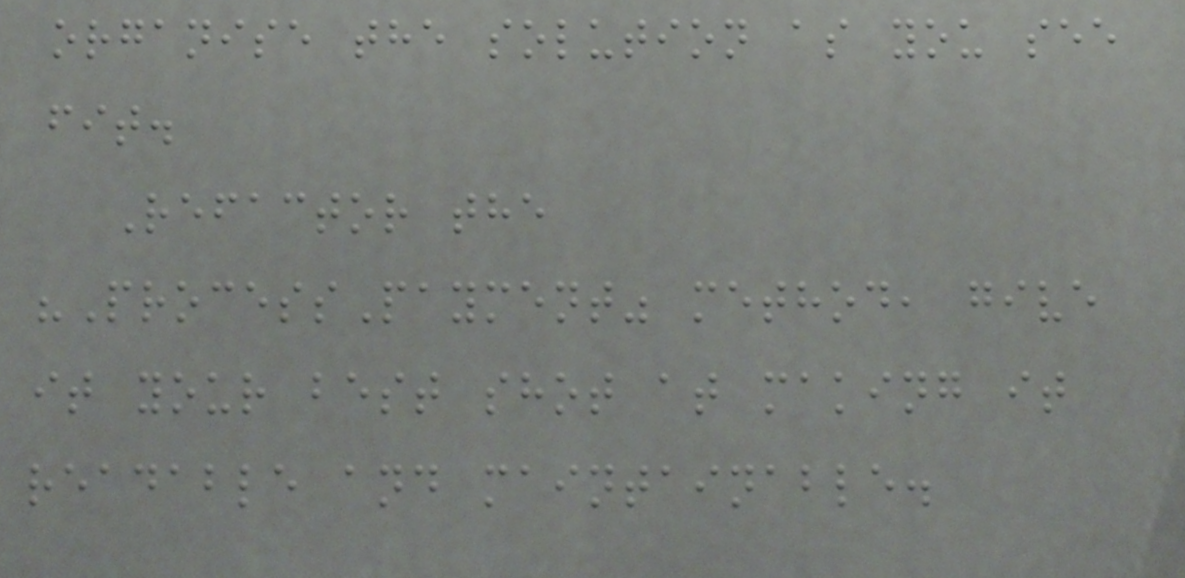organise the solution as you see
fit.
Refactor the
"ProcessPayment" method, give
it your best shot at making it
readable and maintainable.
